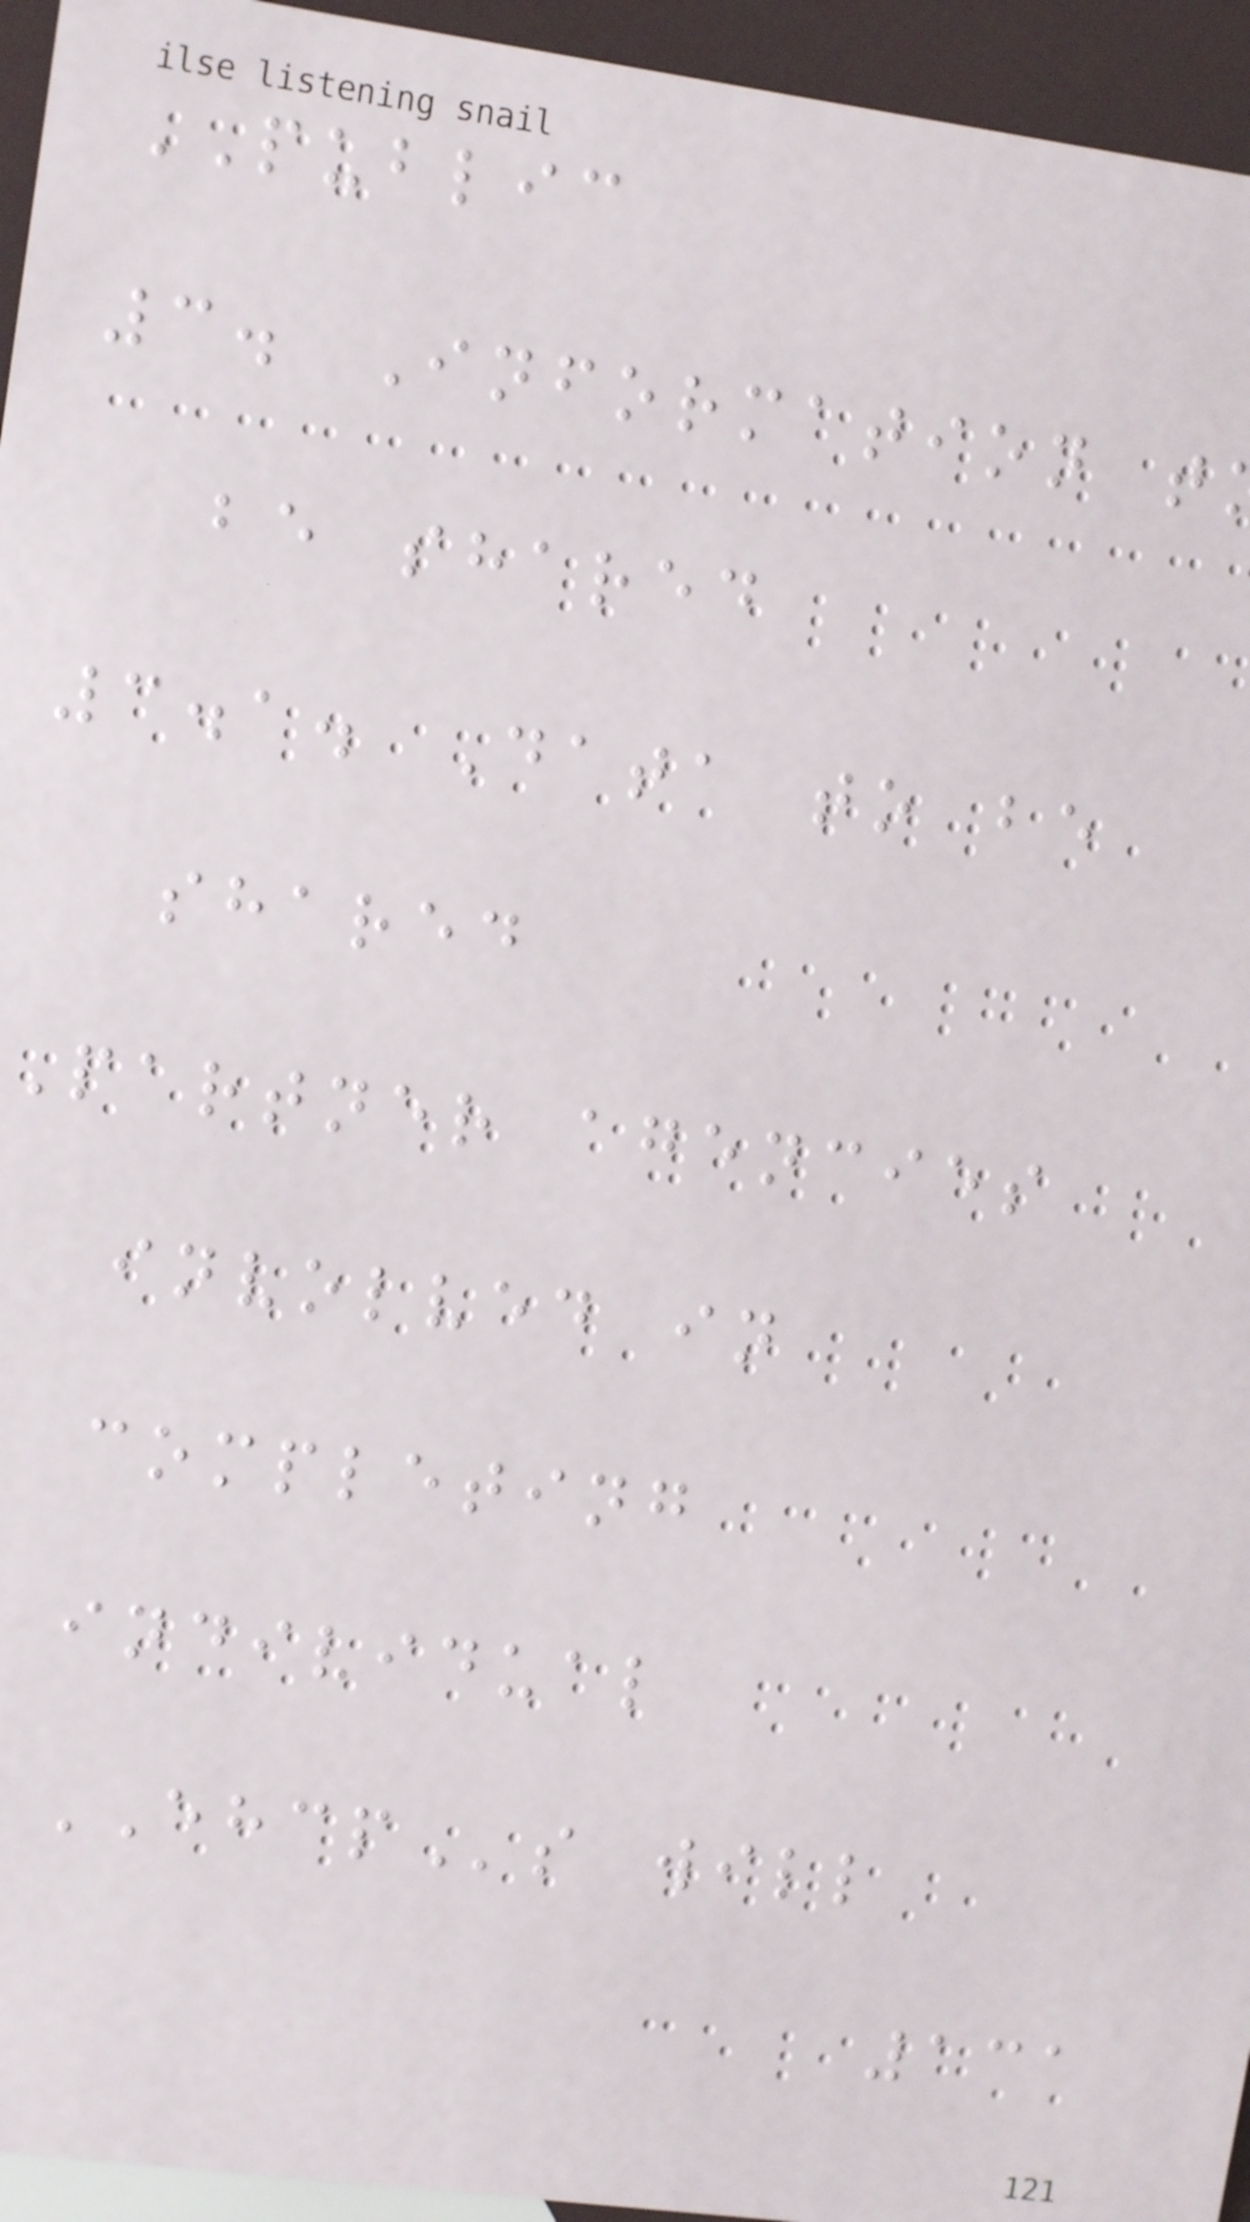PUBLIC
3. Information t
be shared
3.1. Data to be
shared
Partner agencies
involved in
completing
individual
EHCPs will
131
